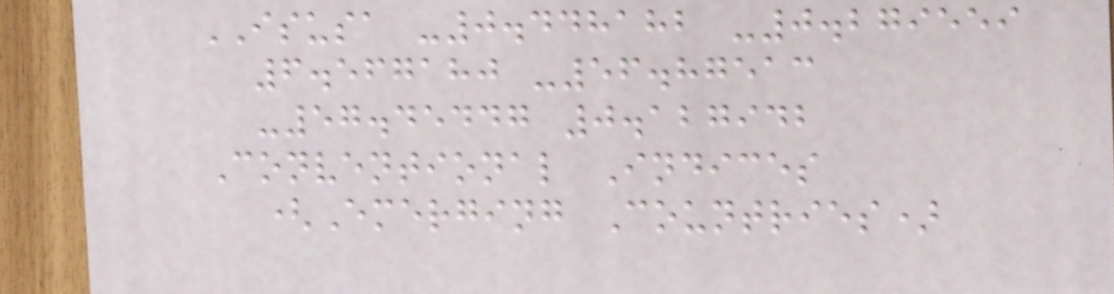ISUSA -0.448182 -0.279559
6.567180 -56.87513
-57.45447 0.127942
Conventional Indices
(Emerging Countries)
